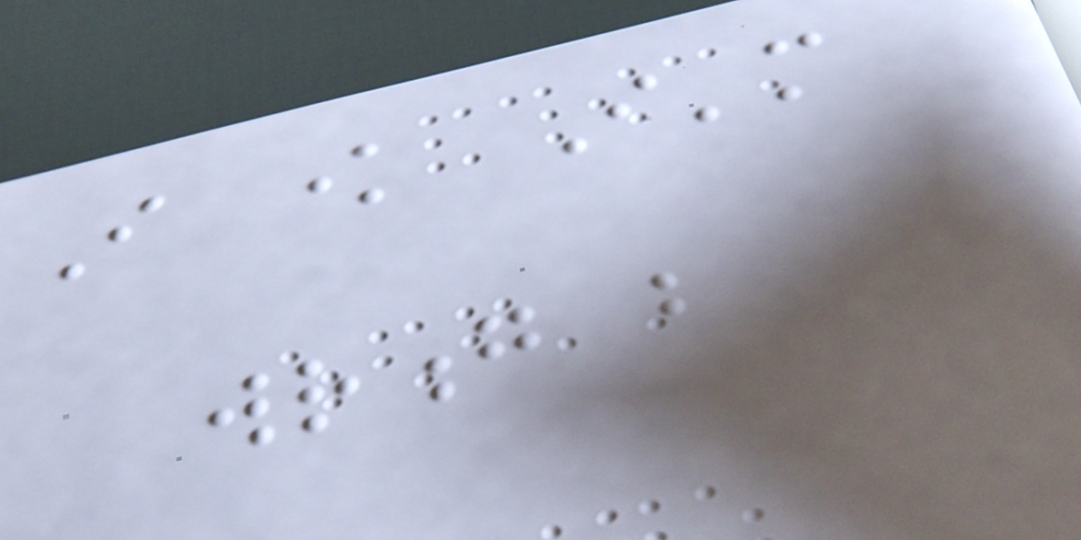I know I'm
wrong but
